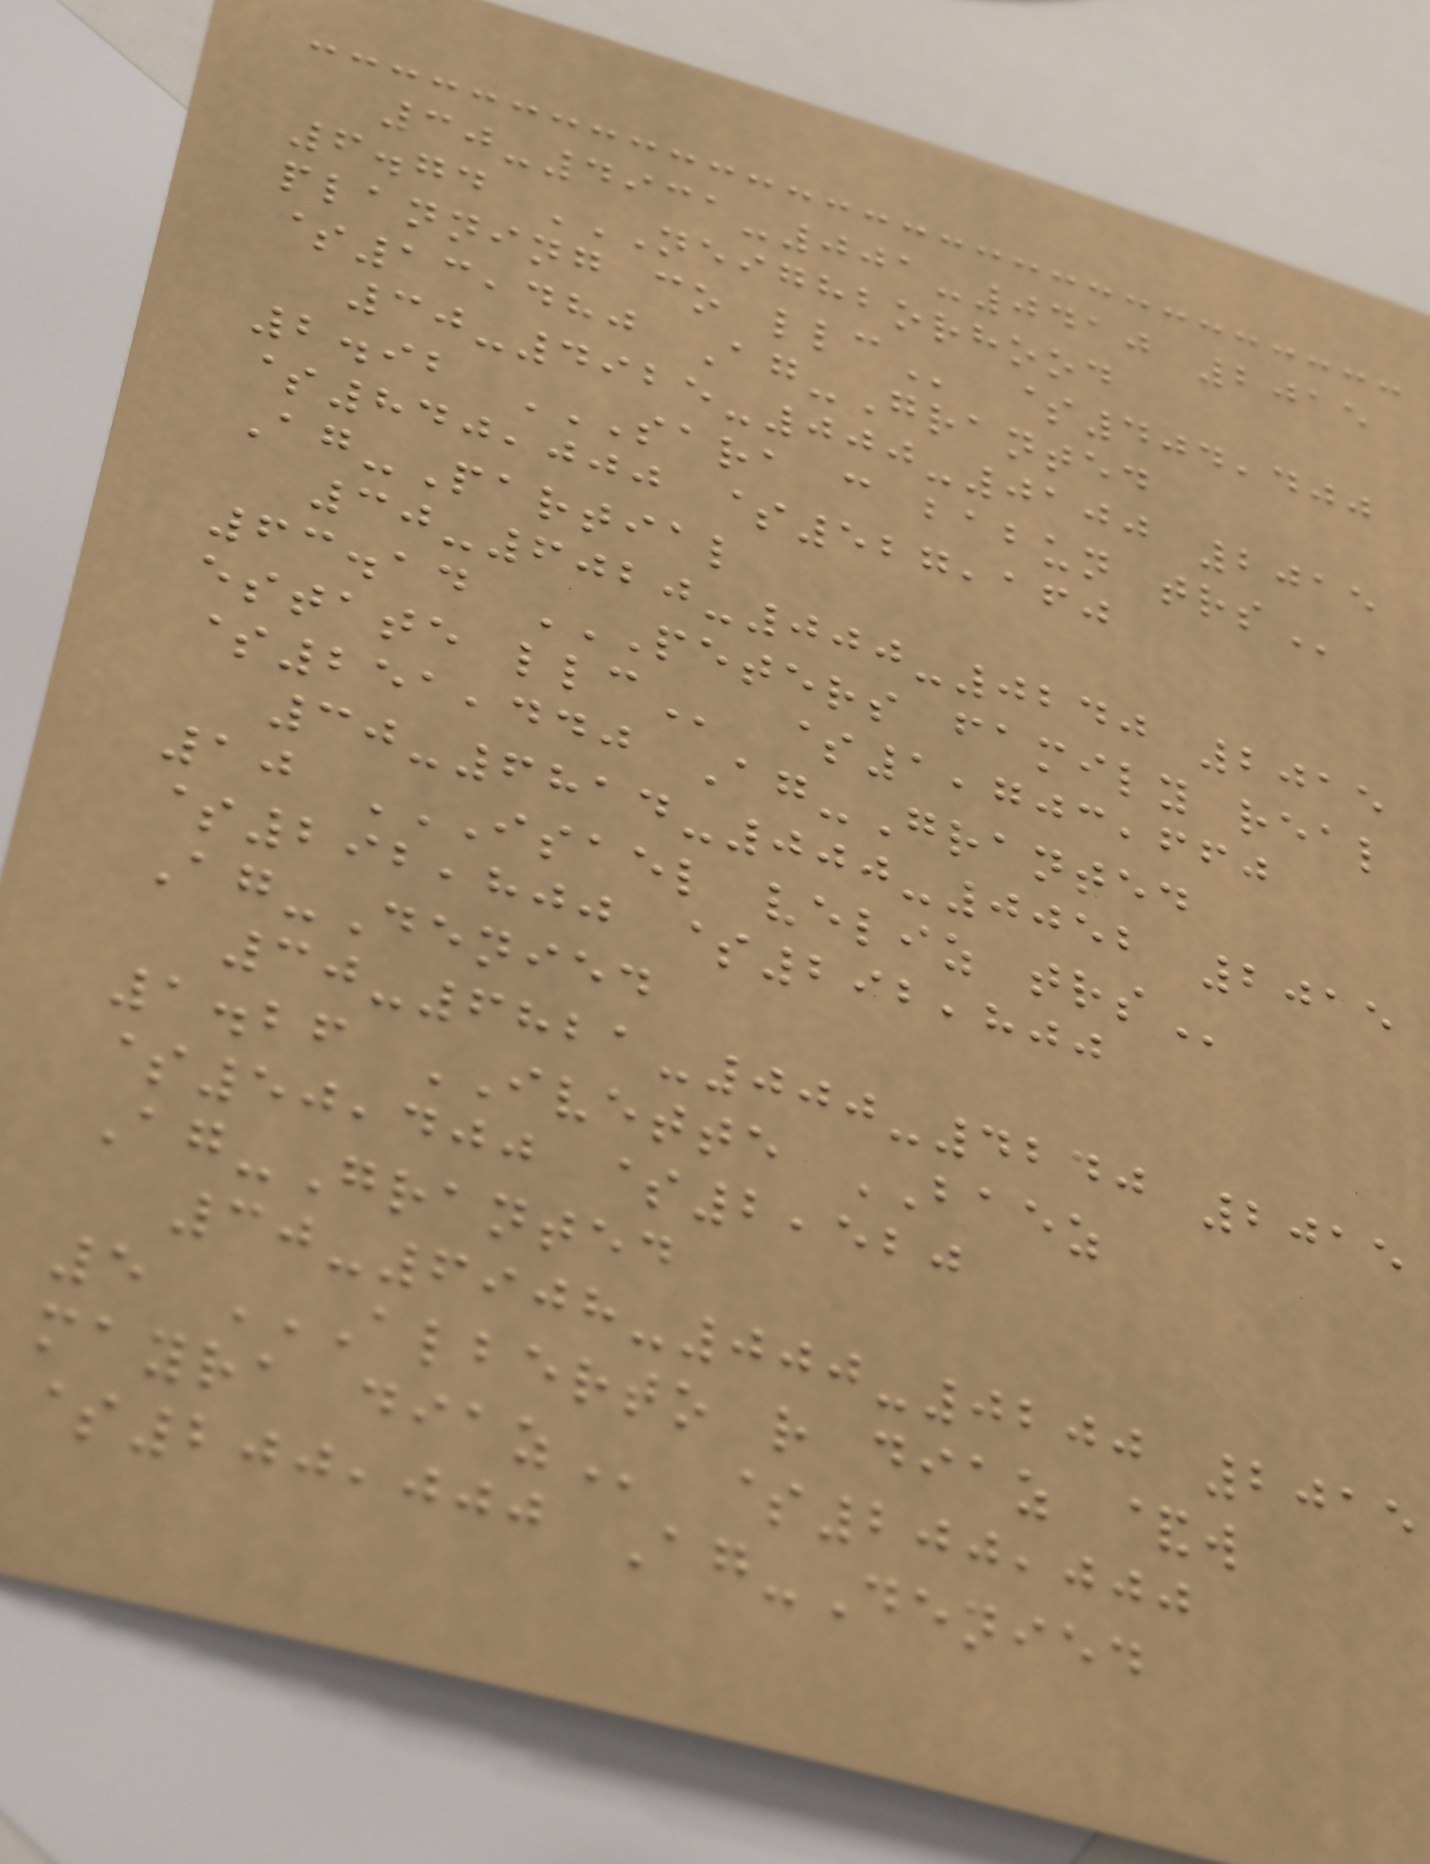30-4931-001-0410 2015
6.74 NEIGHBORHOOD
PLANNING CO LLC $404,400
$13,480 Ag-Granted
30-4925-000-0100 2015
2.92 SARA C BABUN TRS
$840,000 $527,160
Ag-Partial
30-6020-000-0240 2015
63.14 PETERS FAMILY REAL
ESTATE LLC $1,703,660
$251,440 Ag-Granted
30-6814-000-0052 2015
10 ISAEL VELIZ TRS
$292,800 $292,800
Ag-Denied
30-6821-000-4240 2015
1.26 IVETTE BAEZ
$50,400 $2,520
Ag-Granted
30-6908-000-0200 2015
5 ALBERTO R DIAZ &W
MAYRA DIAZ $200,000
$200,000 Ag-Denied
